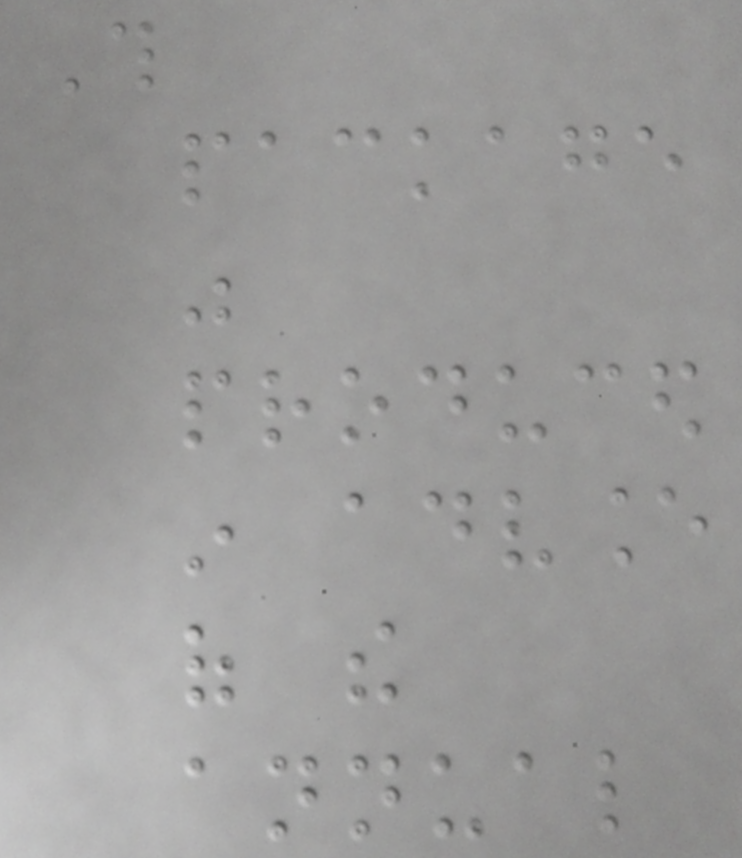This
package
was
produced
in advance
of the
annual
